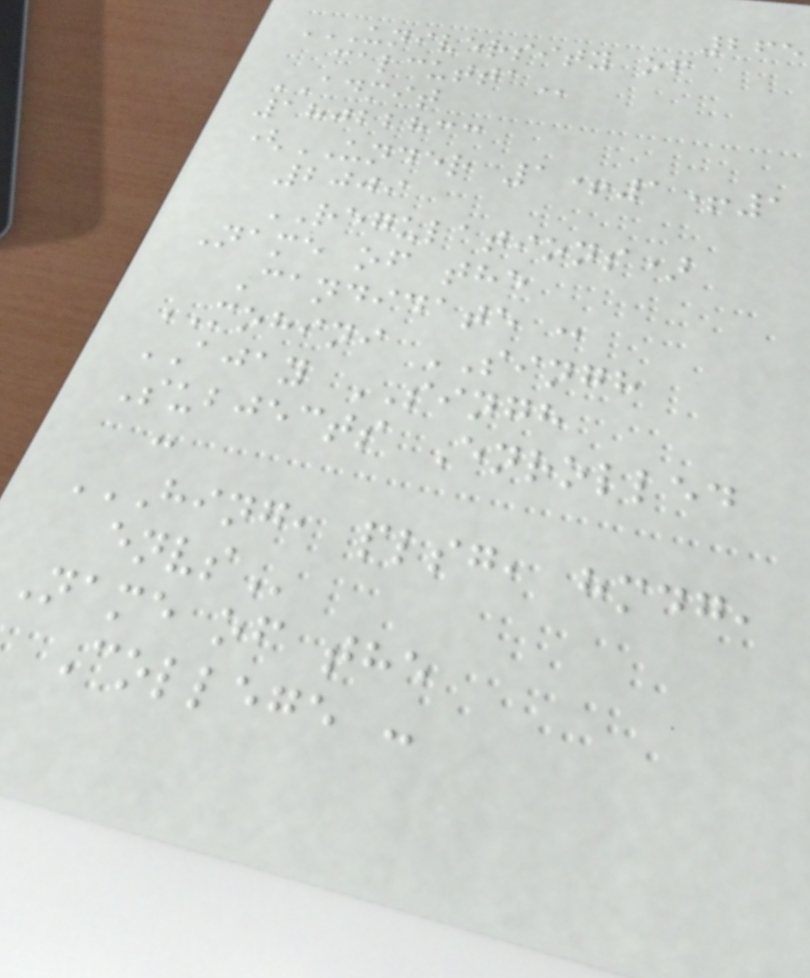265
UNIVERSITY OF
CALCUTTA
ADMIT
18022833
(UNDER 1+1+1
2009
REGULATIONS)
Name of the
Candidate :
MOHINI SINGH
AJAY SINGH
Subjects Enrolled
:
HING, PLSG, HMDG,
ENVS
Name of the
College :
